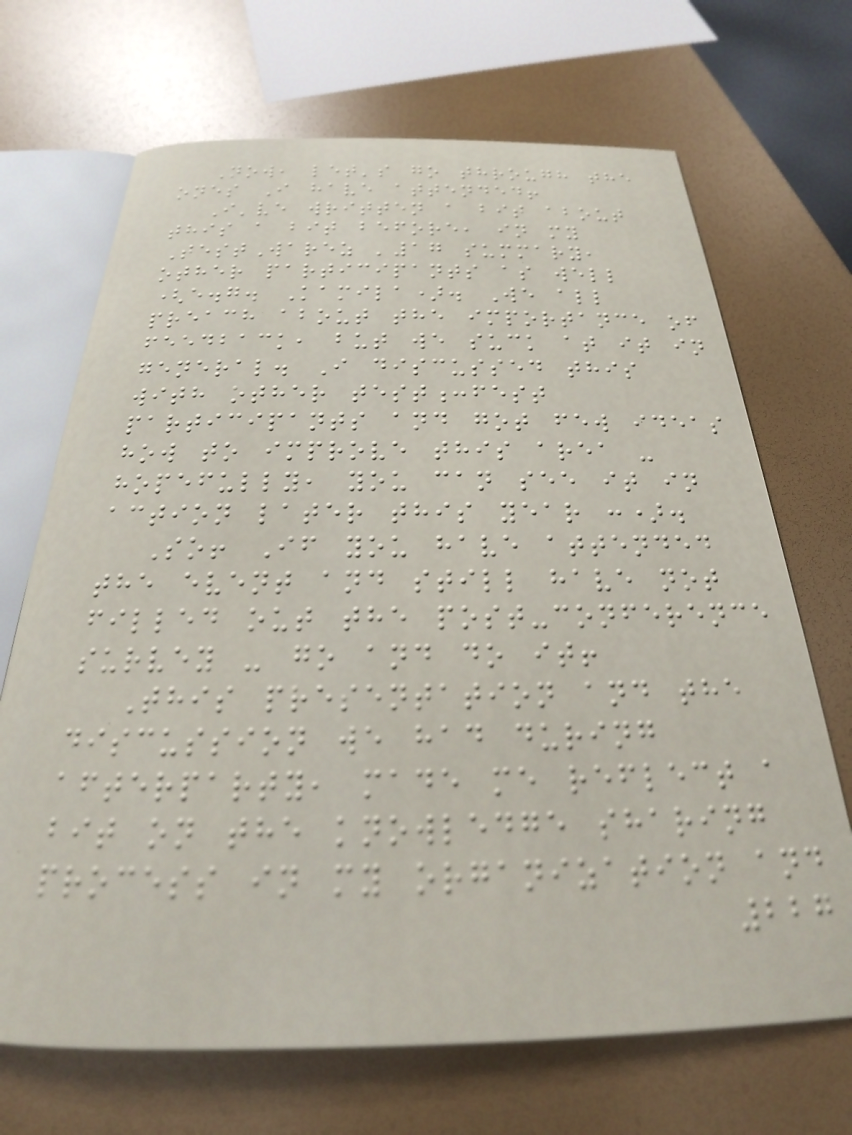Now, let's go through the
ones I have attended!
I've written a bit about
this a bit before, in my
TestWarez '17 summary,
other participants as well
(e.g. Kamila). We all
preach about the importance of
feedback, but we suck at it in
general. I discussed this
with other test:fest
participants and got few ideas
how to improve this area -
hopefully, you can see it in
action later this year :).
So! If you have attended
the event and still have not
filled out the post-conference
survey - go and do it!
This presentation and the
discussion we had during
afterparty, made me reflect a
bit on the knowledge sharing
process in my organization and
227
